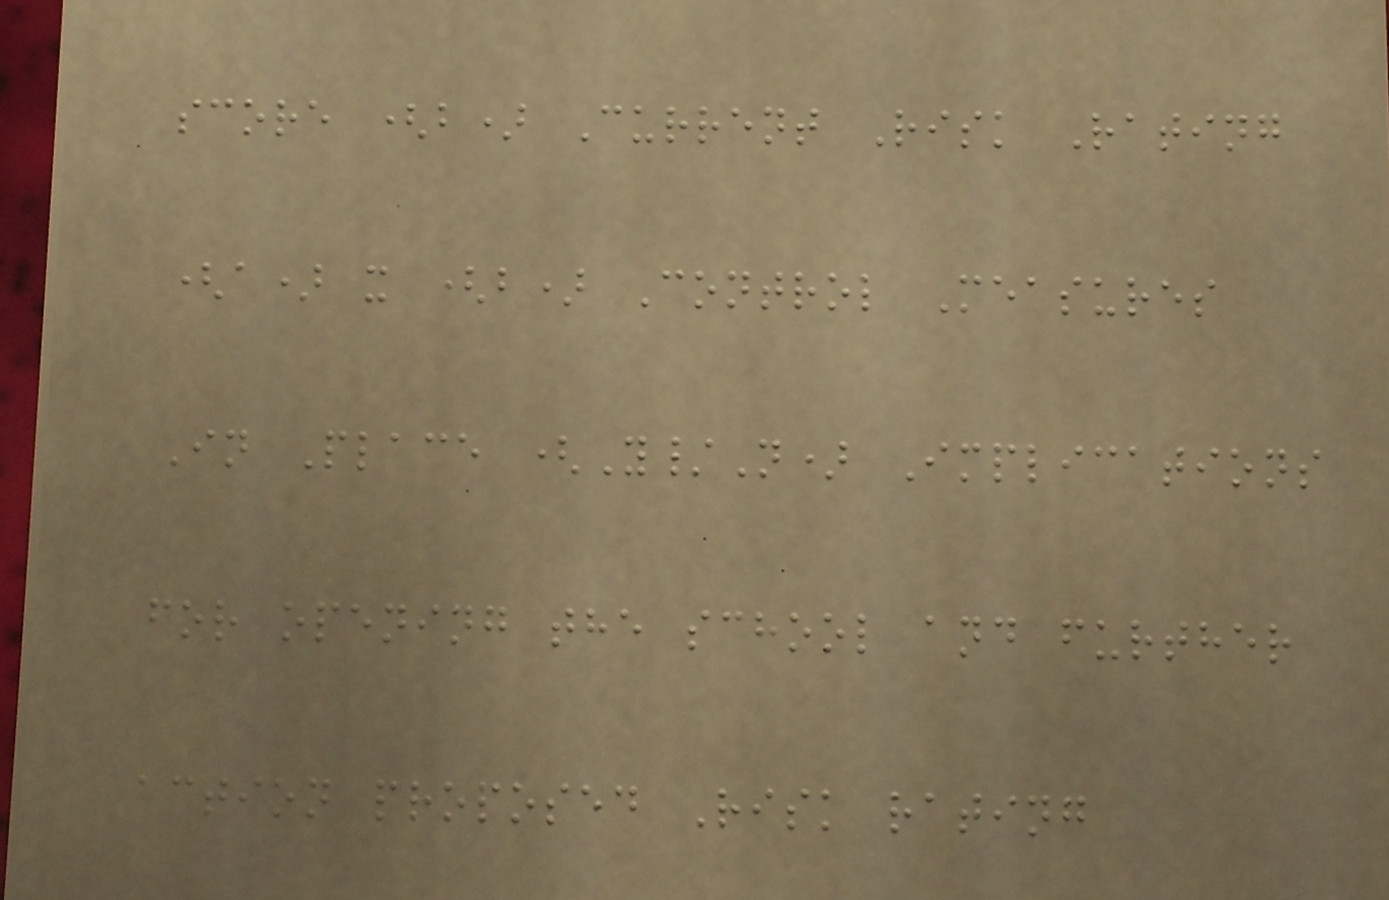score (b) Current Risk Rating
(a) x (b) Control Measures
In Place (Y/N) Implications
for opening the school and further
action proposed Risk rating
